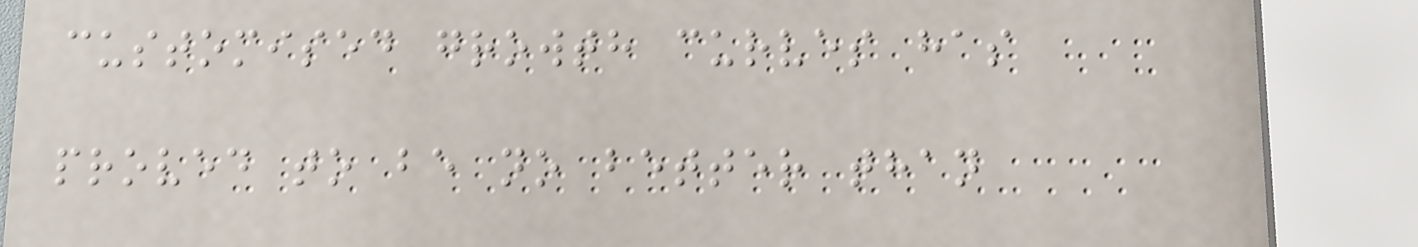customised growth curves has
proved to be no better than
